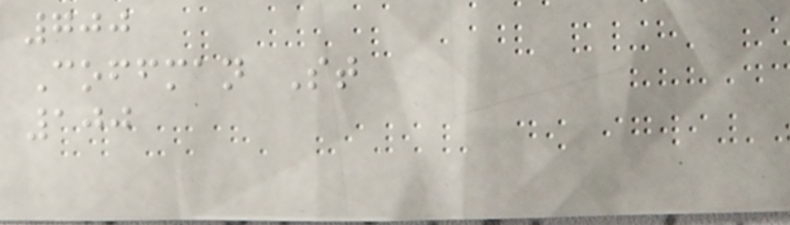700
Coffman St
100
